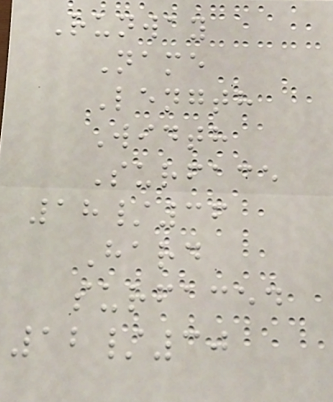Runway
Name
Length
Width
Surface
18/36
Hard
surfaced
12/30
